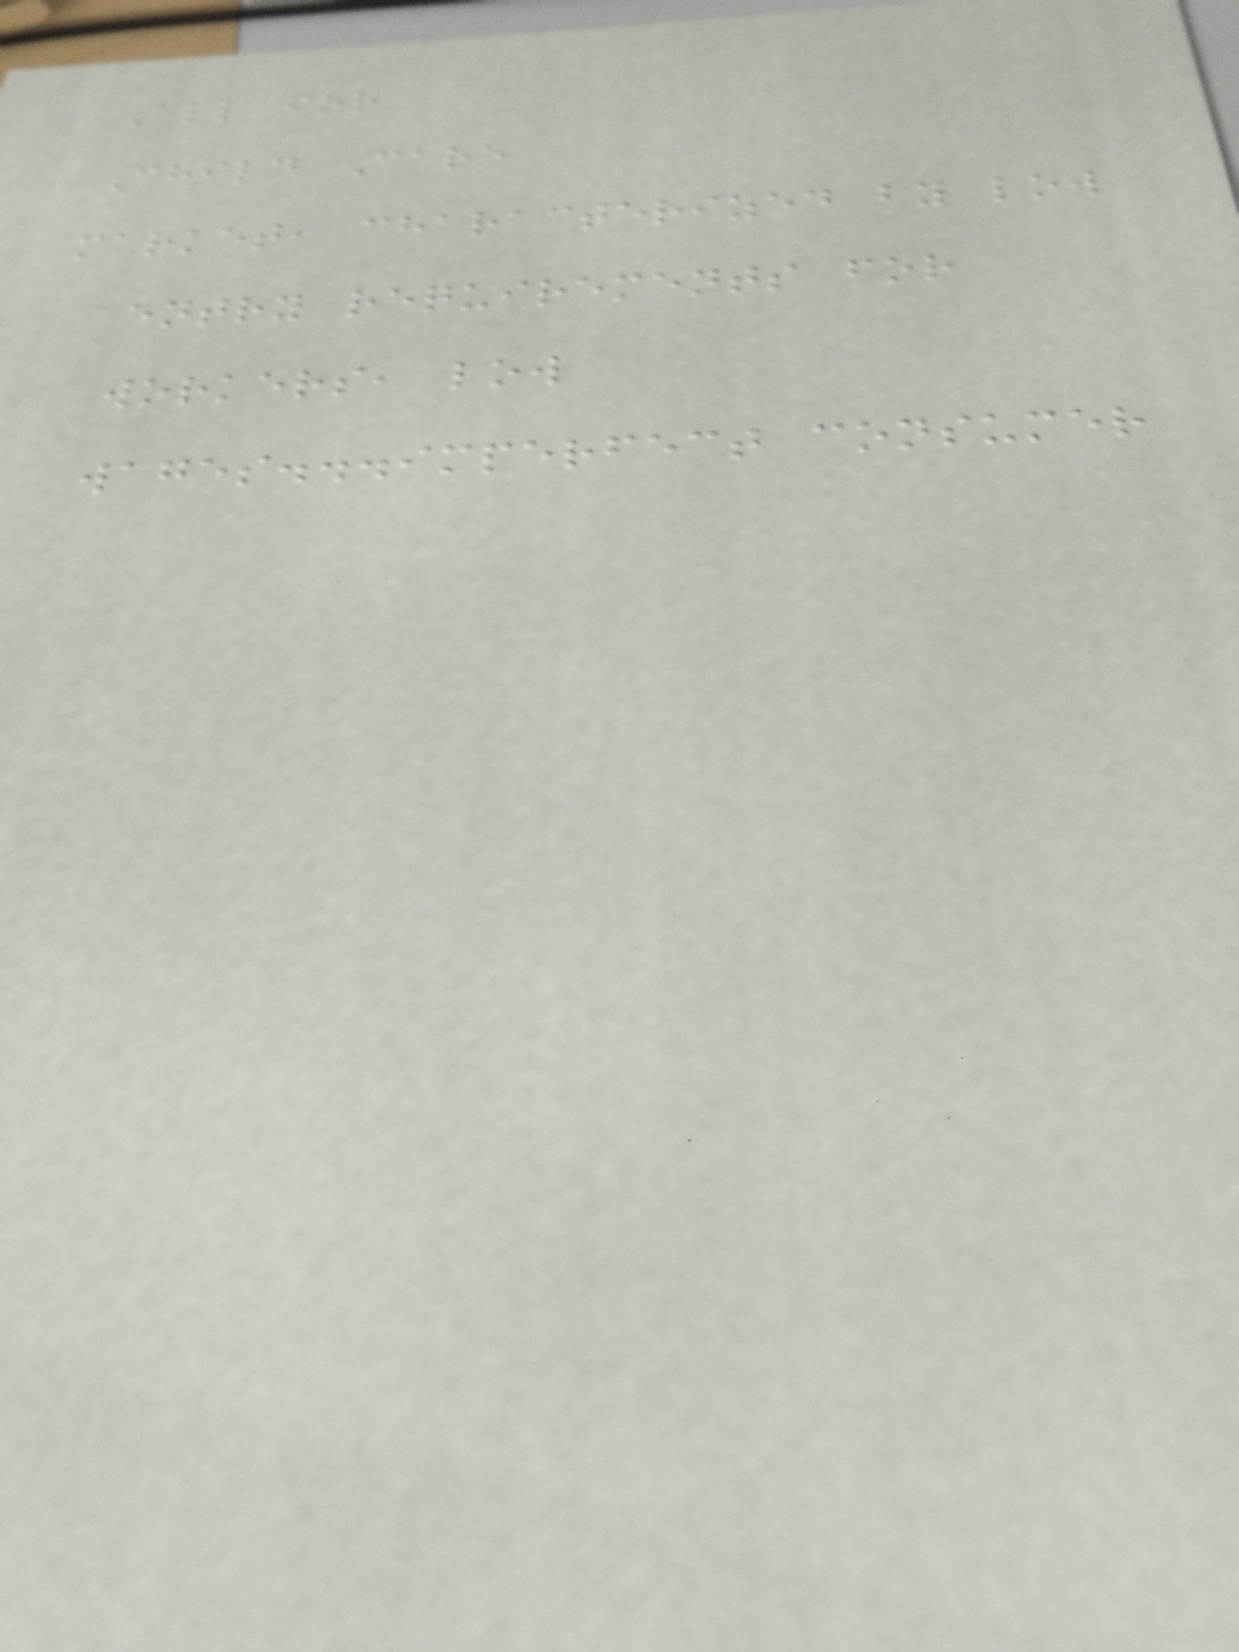All for
Child Care
market, characterized by low
entry requirements for
workers, low
wages...imperfect consumer
